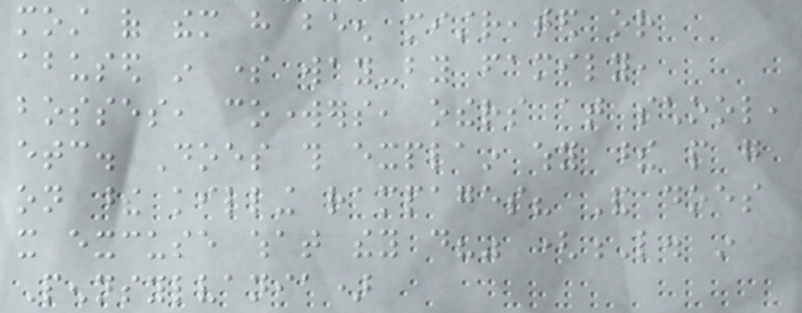most of them have been mistreated or
abused in some way-by family,
bosses, coworkers, others at school,
etc. Does this explain why these people go
on these killing rampages? And does
it excuse what they do?" (L. in
Pennsylvania)
